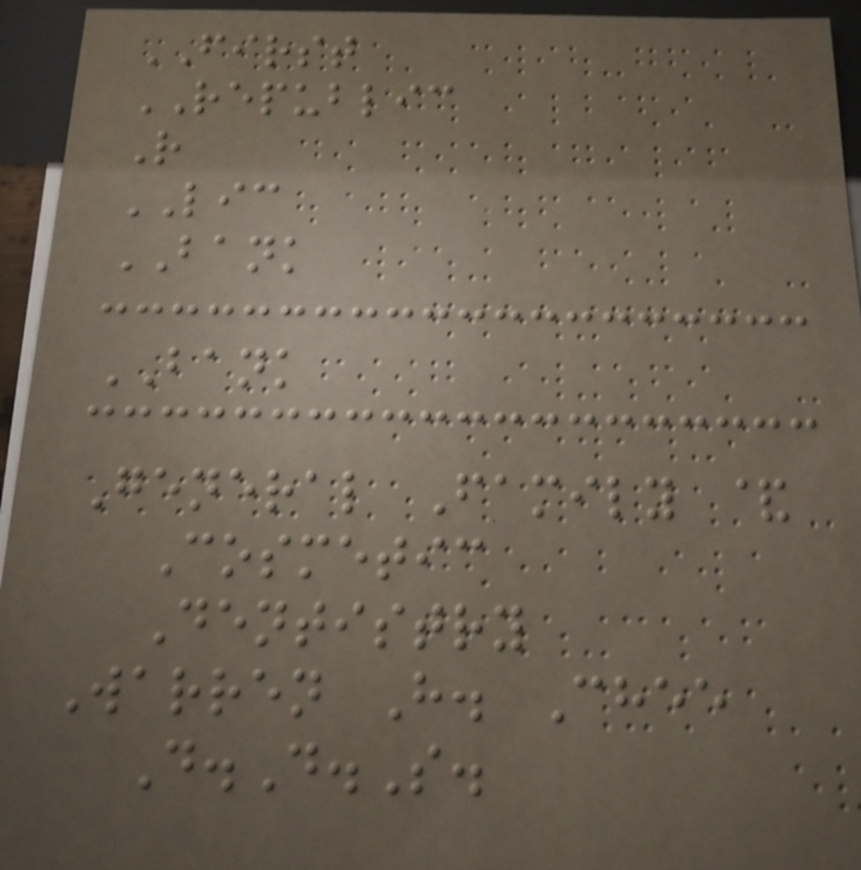FIRST
REPUBLIC
R
LIC
BANK
BANK
General Family &
Cosmetic
Dentistry
Warren H. Chee
D.D.S.
